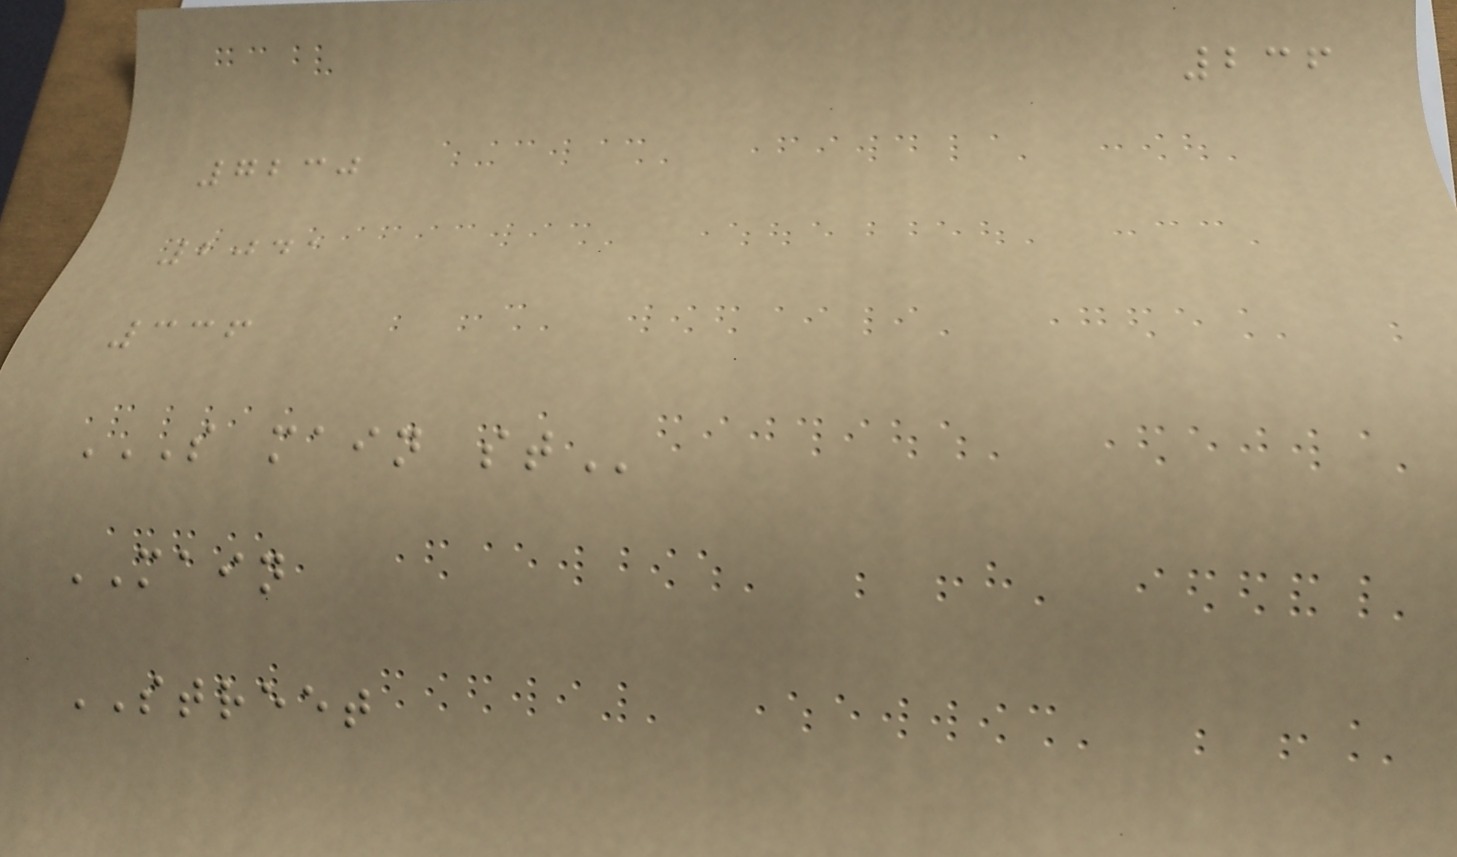236
7230
2041
336
S MAIN ST
MAIN
STREET
